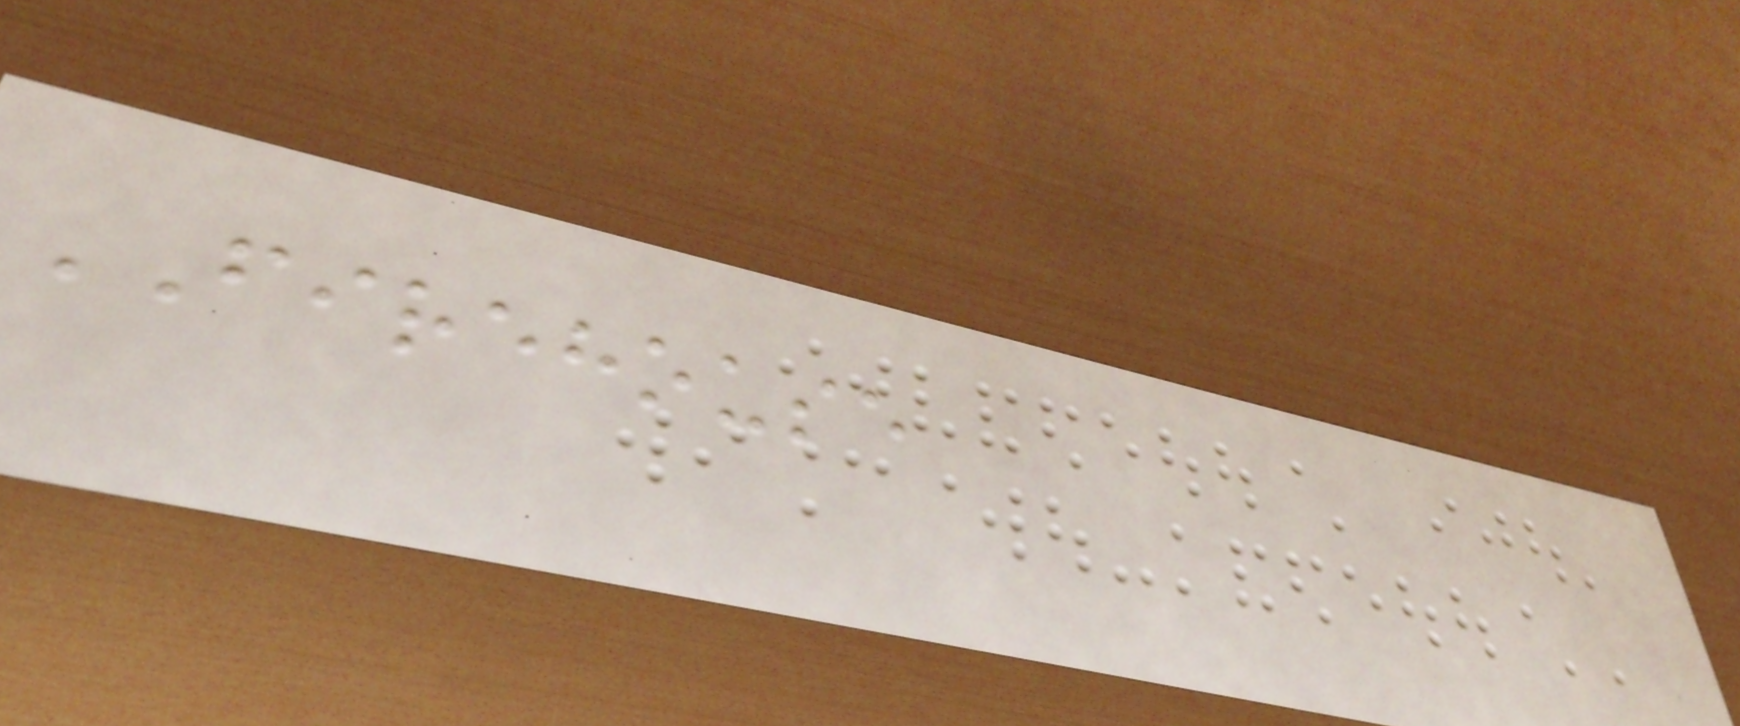FIREHOUSE
